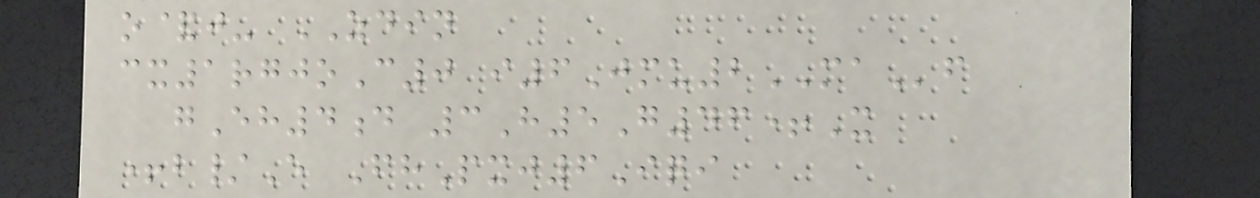o&j- ZDIN
cx1rgjoC0 i6Jmu2MAf
gEh4d 3H5G46+X
+b/E FhPxj6Iqi
